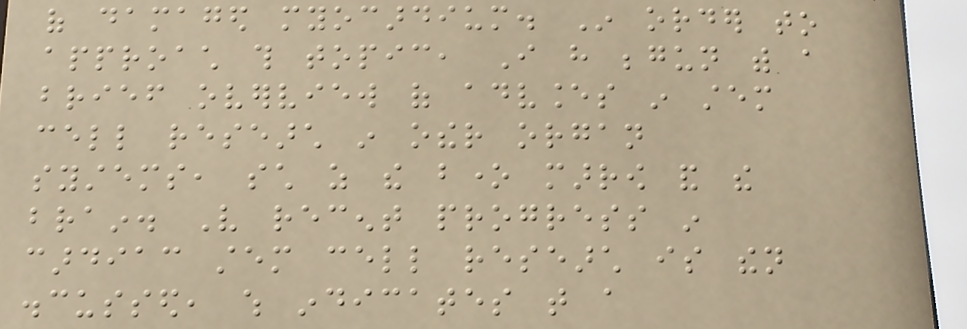of damaged myocardium. In order to
approach this topic, I have begun with a
brief overview of advances in stem
cell research in other organ
systems, such as the bone marrow and the
brain. Very recent progress in
cardiac stem cell research is then
discussed, which indicates that a
